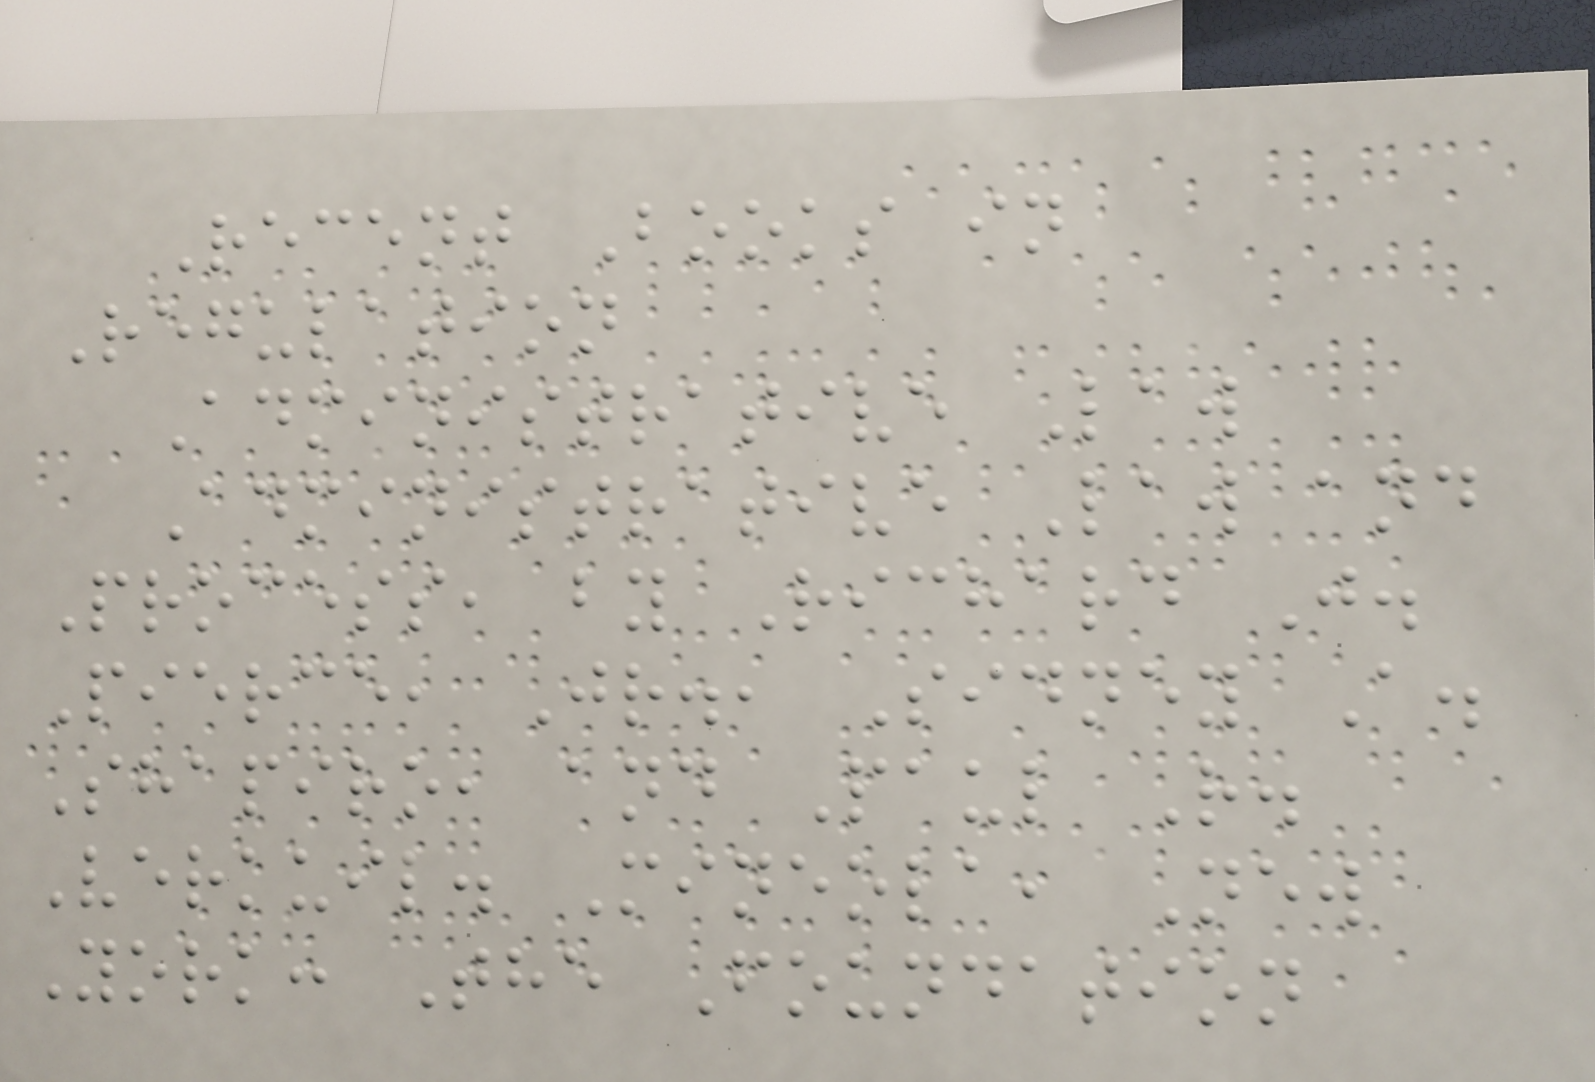Recent Books in
Regulation
Administrative Law
Administrative Law and
Process, by Richard J.
Pierce, Jr., Sidney A.
Shapiro, and Paul R.
Verkuil. Mineola, New
York: The Foundation
